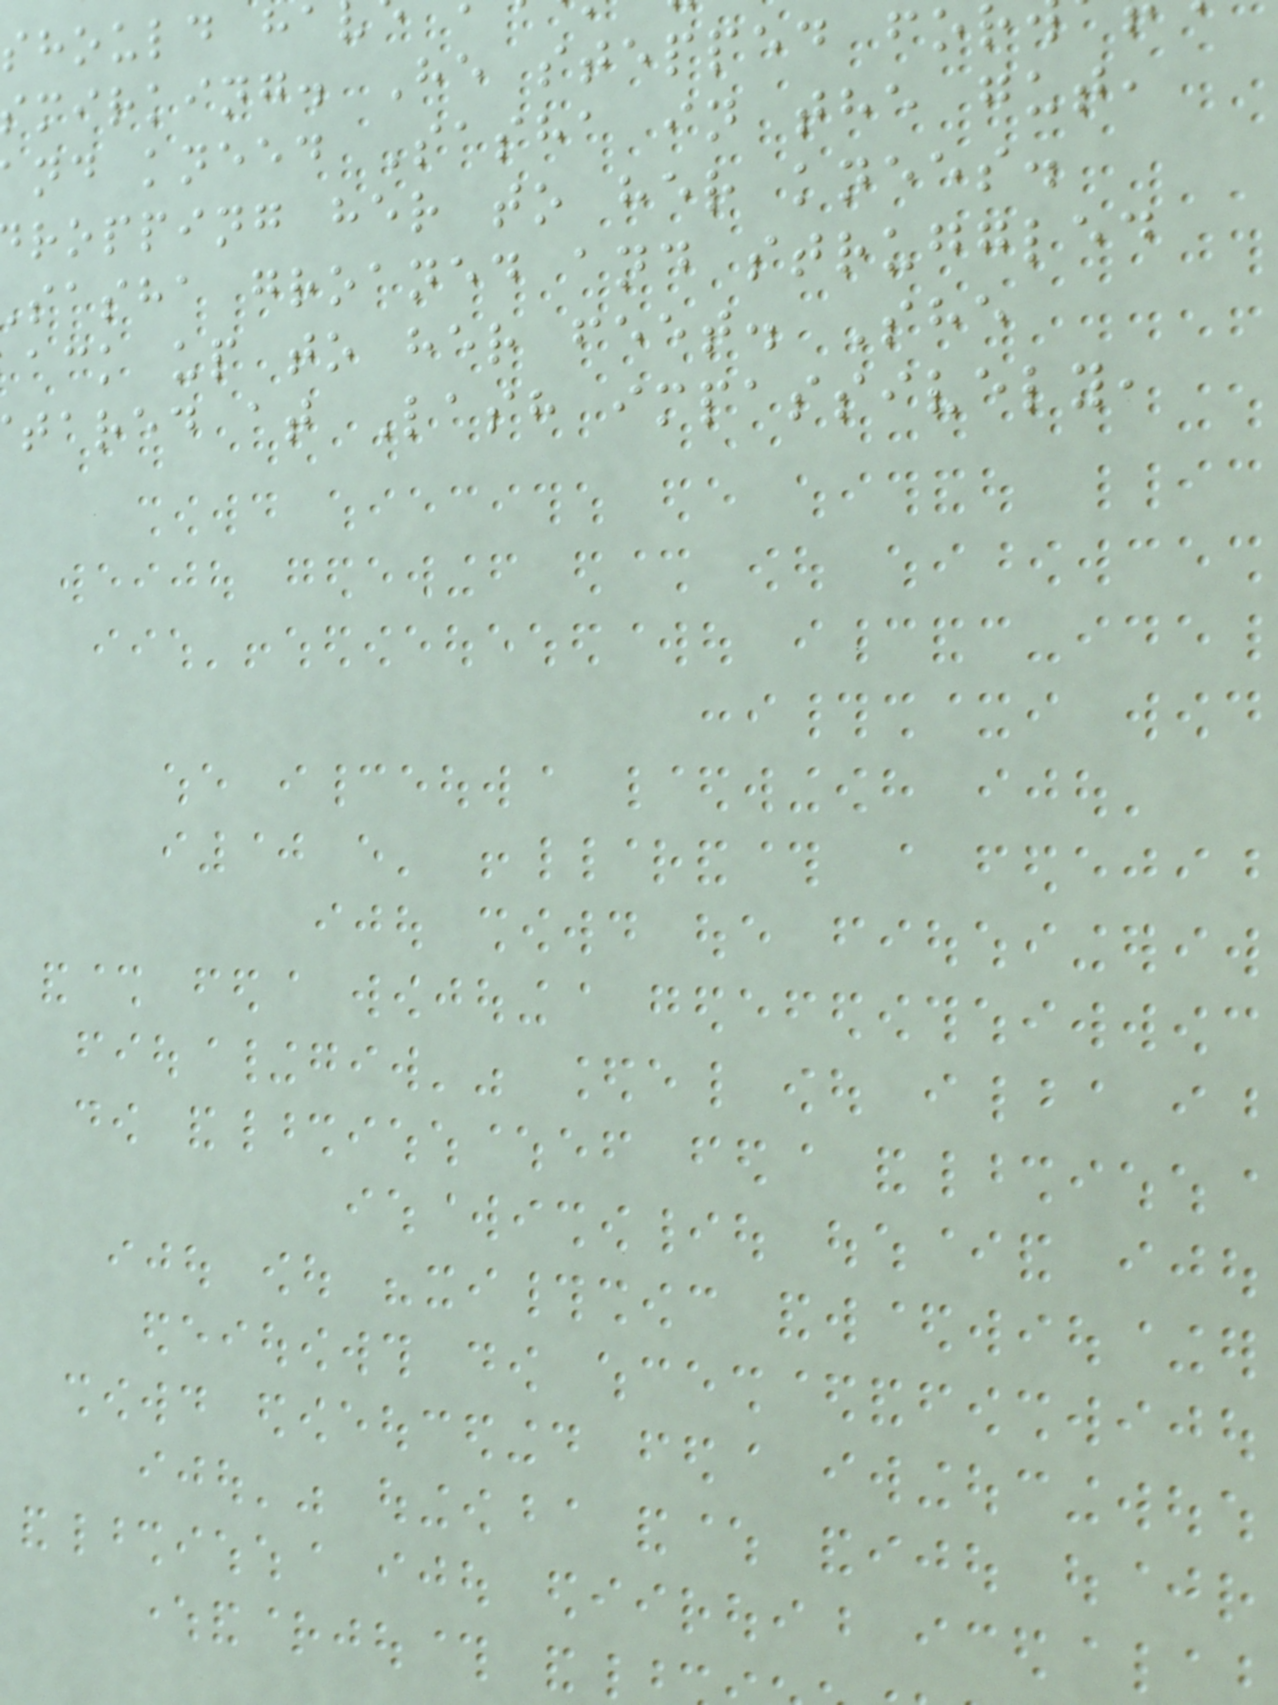should ha
mirking. He stepped fo
nd kneed Sasha in the gut,
ropping her to her knees.
sasha groaned and struggled
ack up to her feet. She
tared at Lash impassively,
